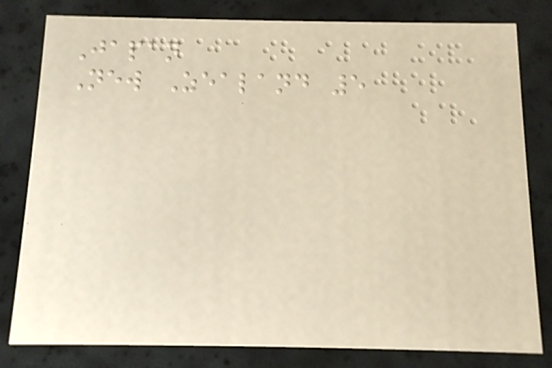Japan
New Zealand 5
